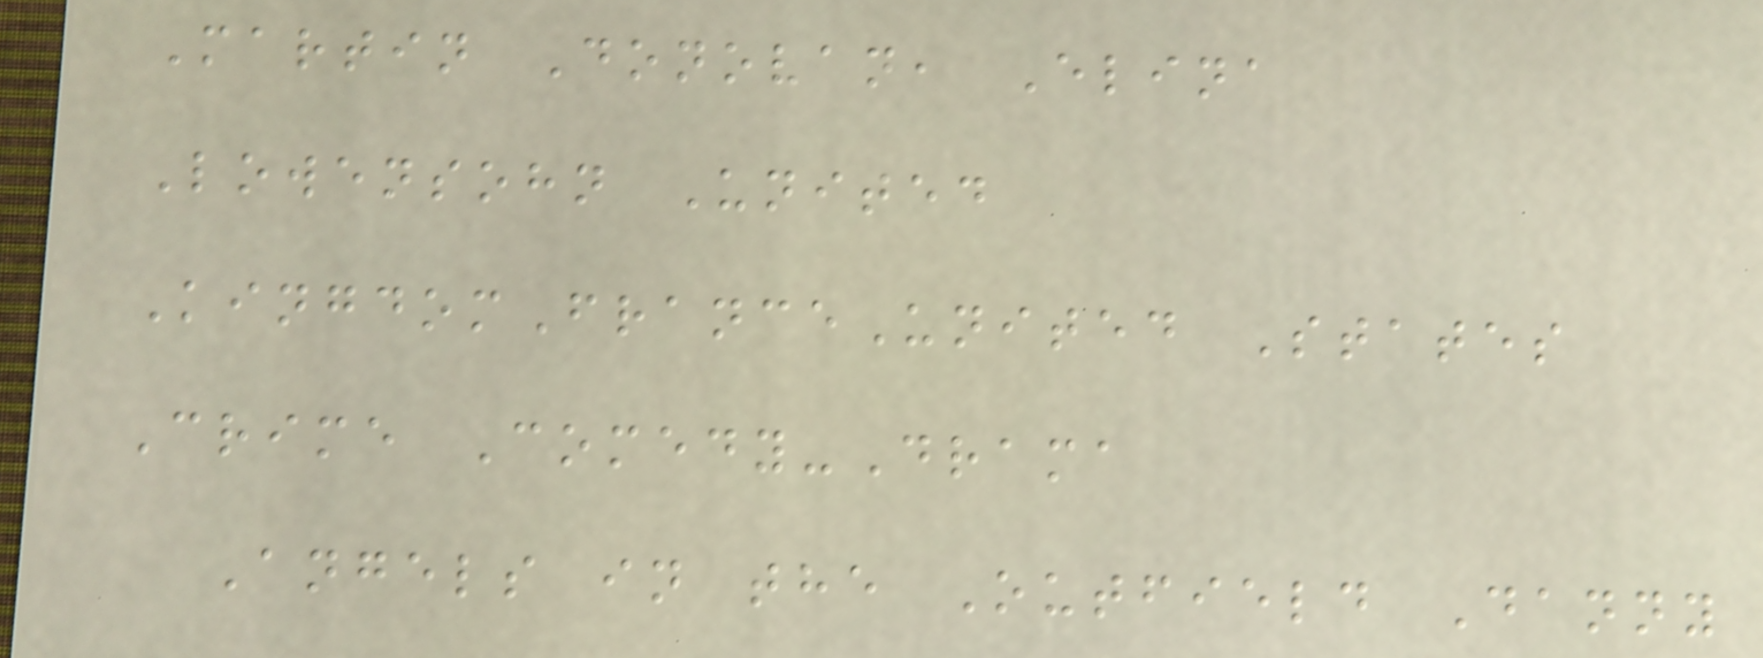Martin Donovan, Elina
Lowensohn United
KingdomFranceUnited States
Crime Comedy-Drama
Angels in the Outfield Danny
